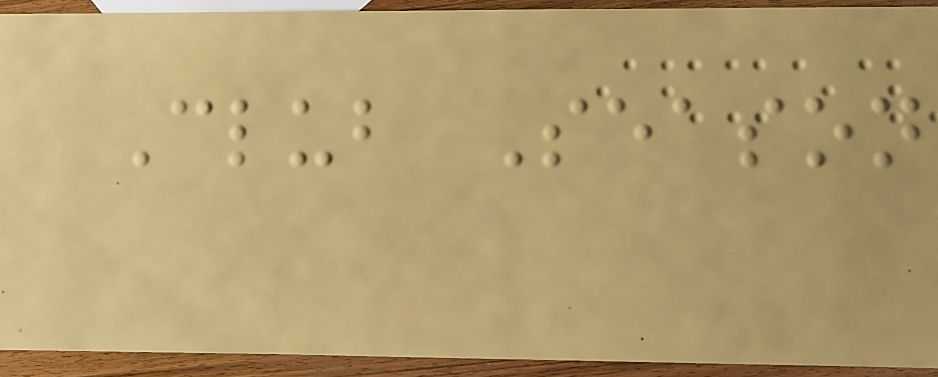Club Season
